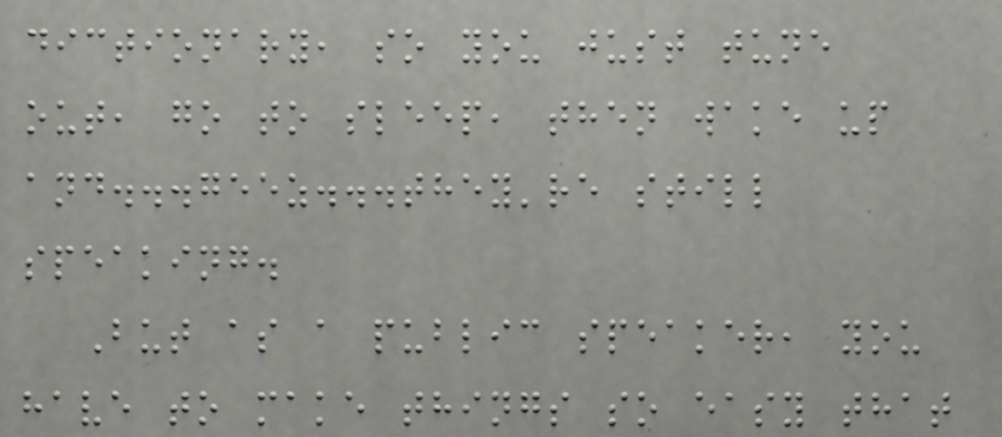dictionary, so you just tune
out, go to sleep, then wake up
and...geez...they're still
speaking.
But as a public speaker, you
have to make things so easy that
